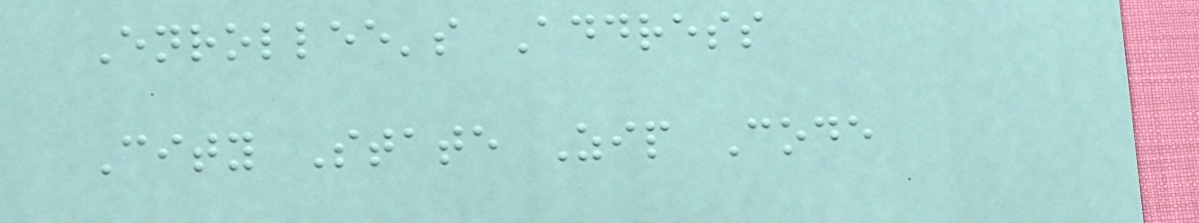Enrollee's Address
City State Zip Code
